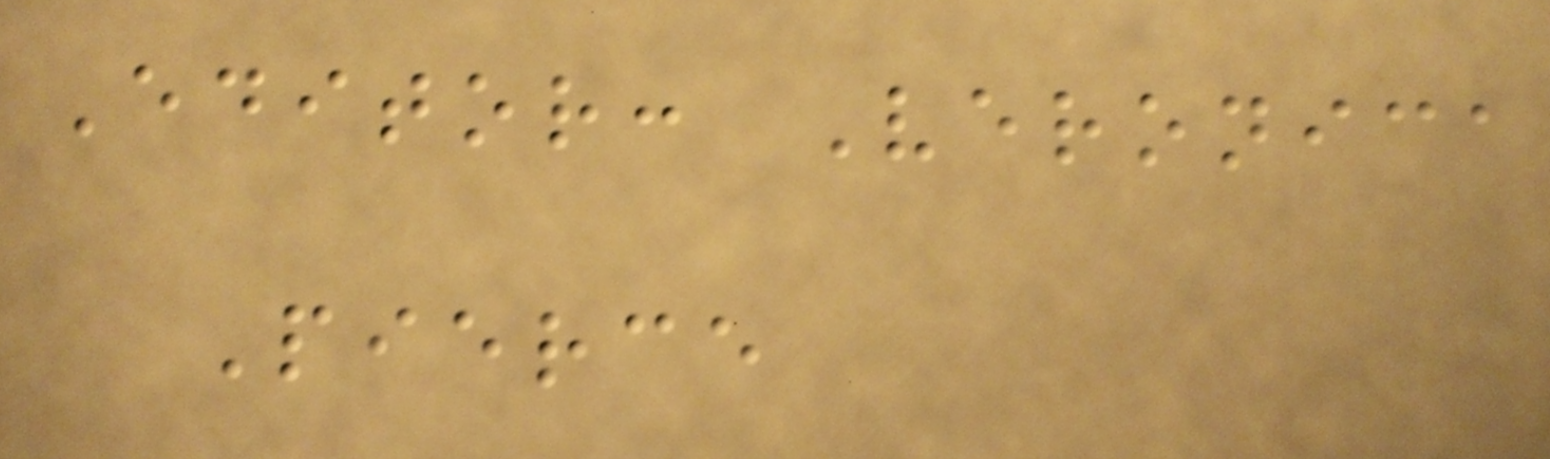Editor: Veronica
Pierce
